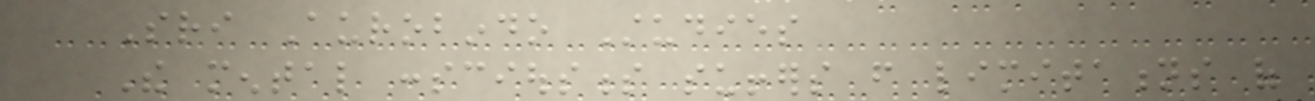Sri Aurobindo Studies
The mental consciousness suffers from limitations of
